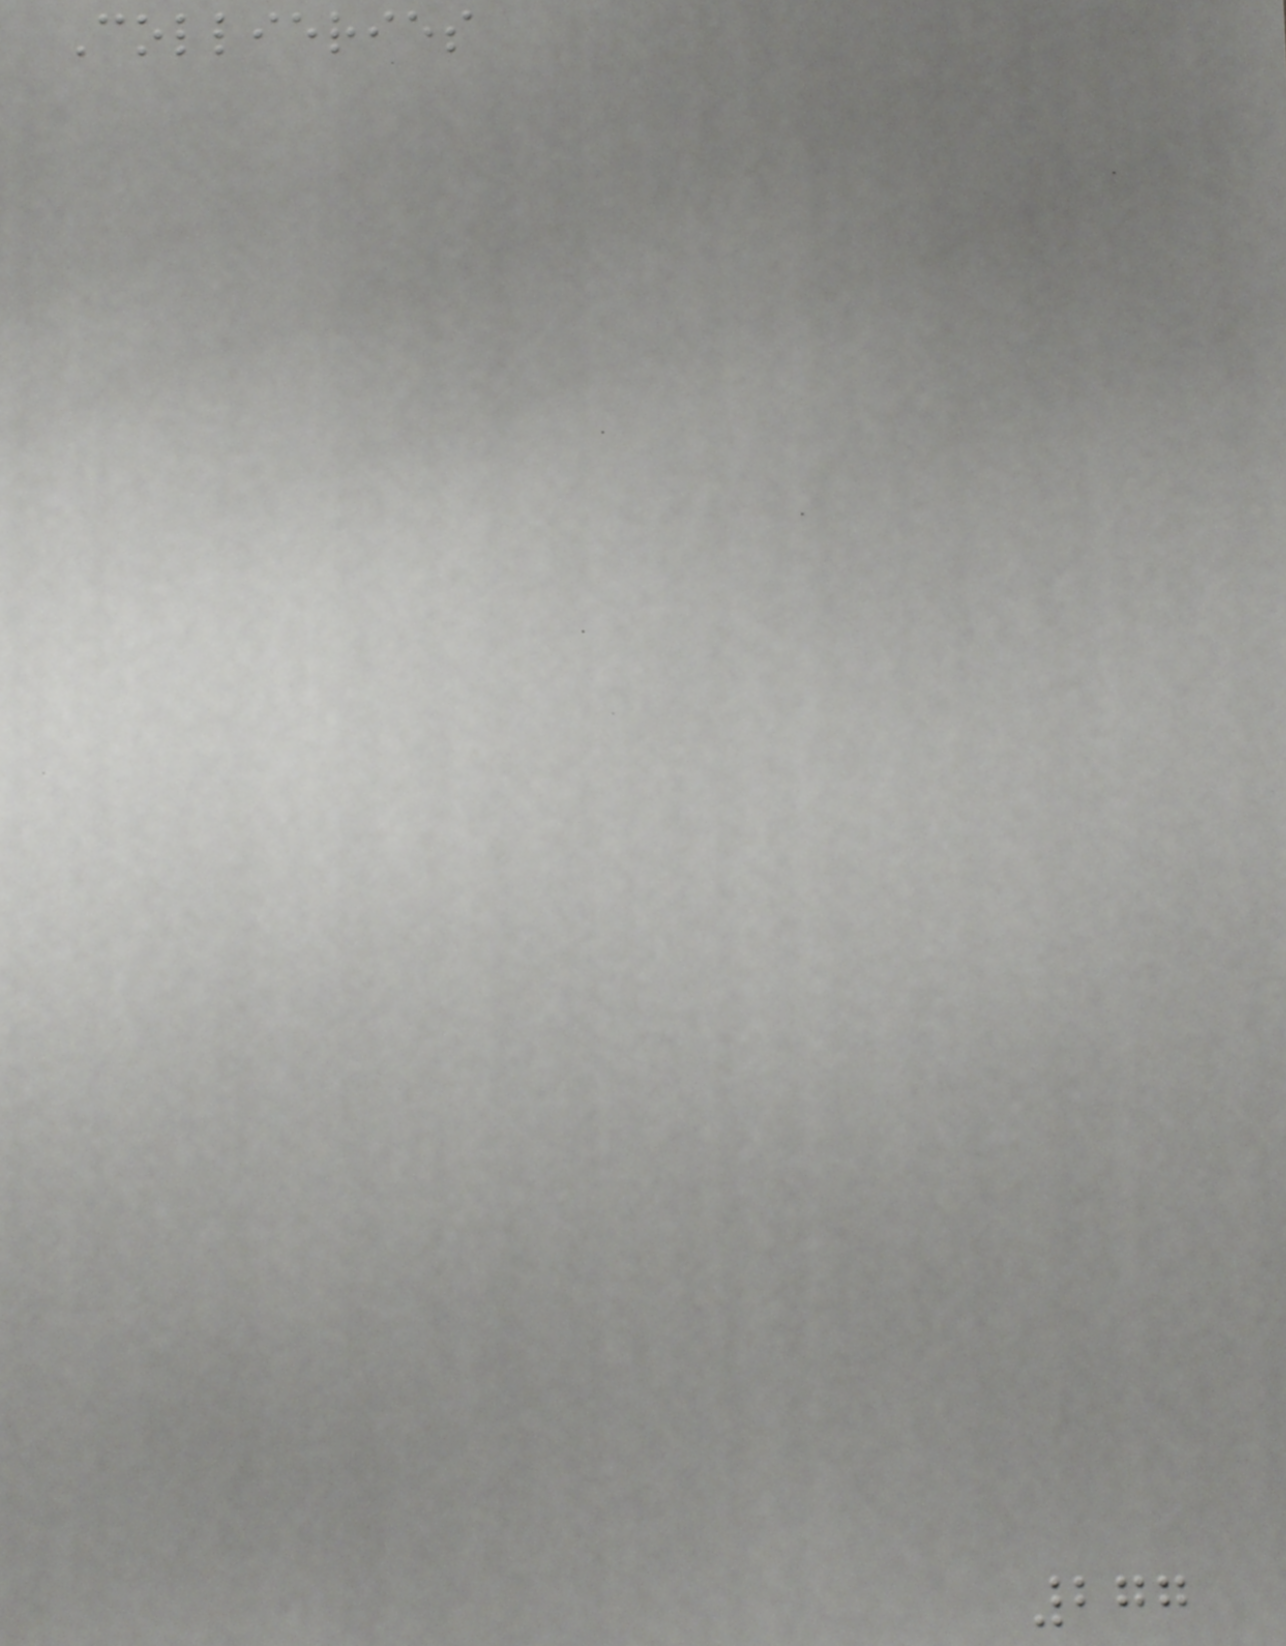Collieries
277
